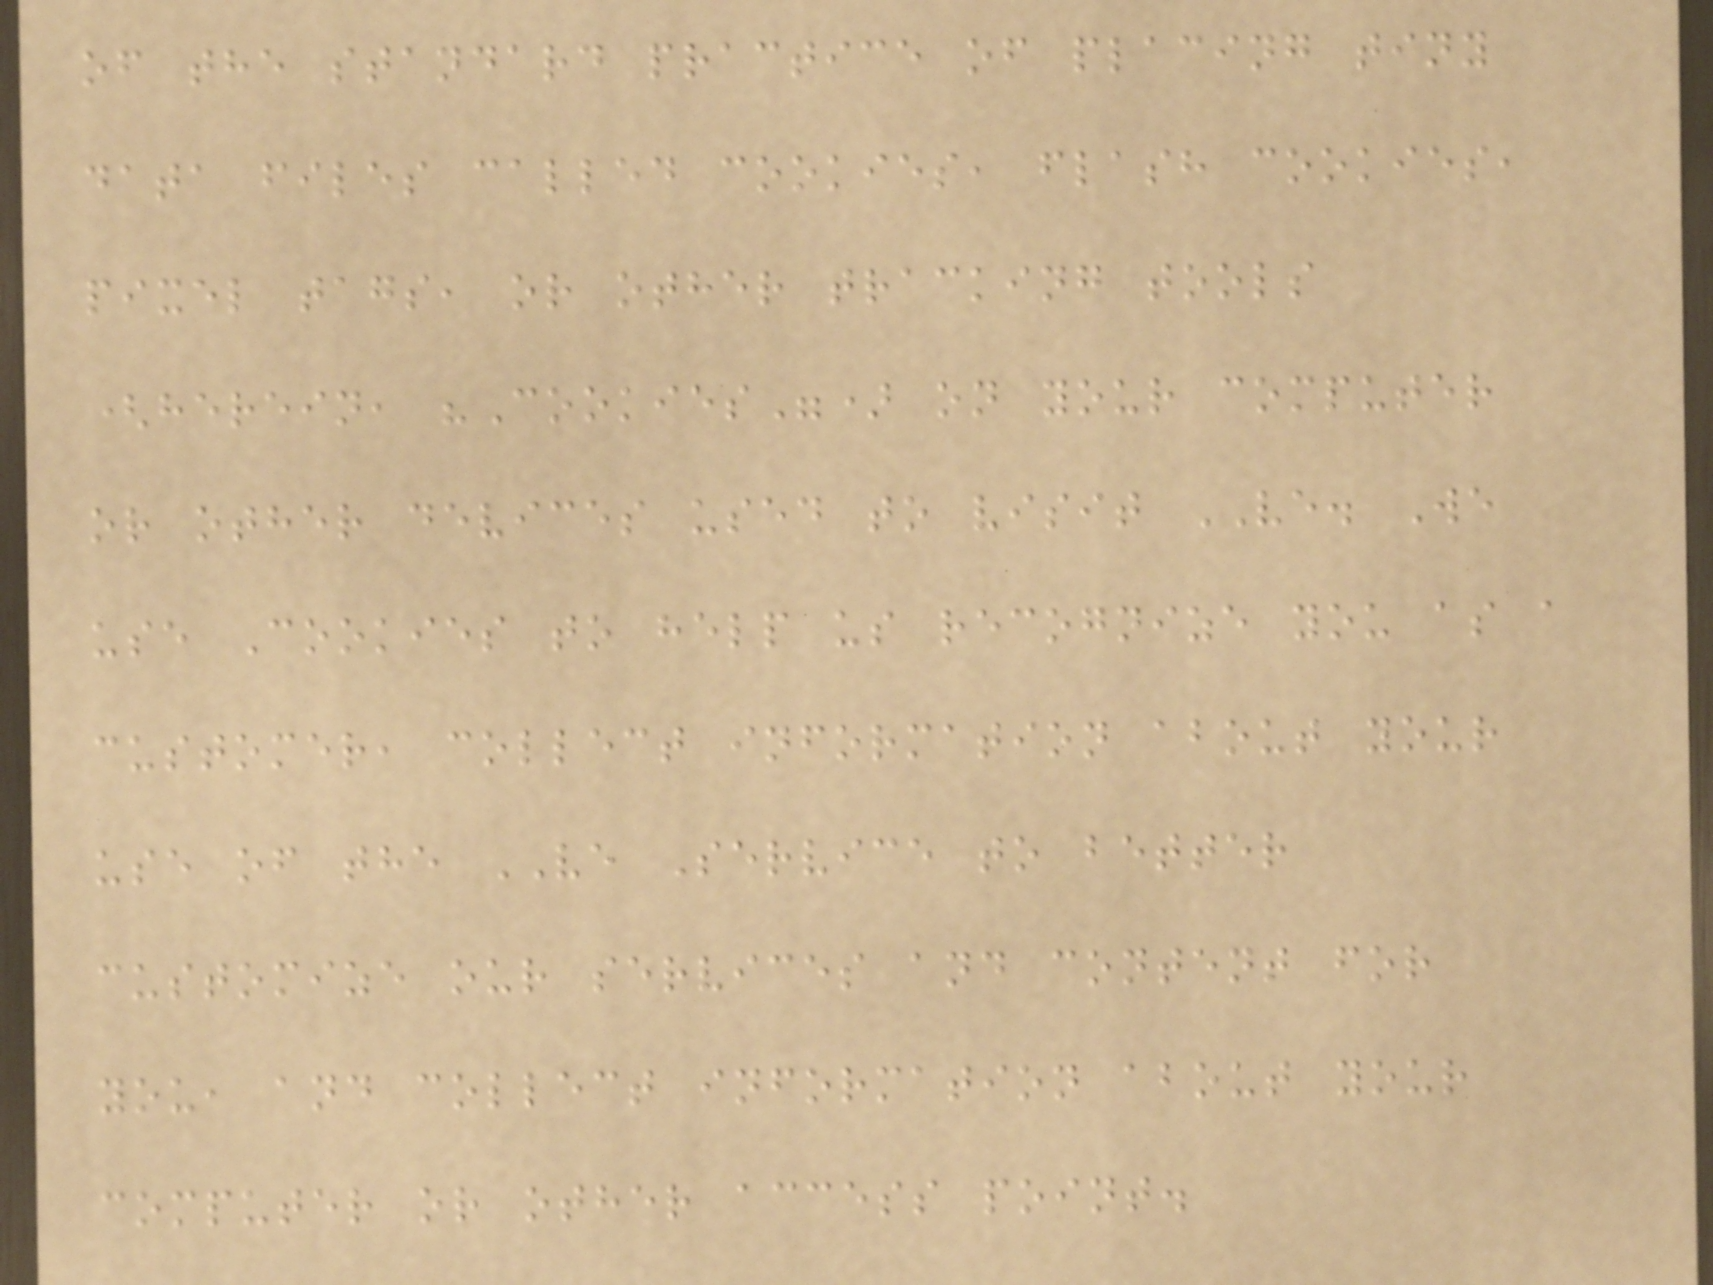of the standard practice of placing tiny
data files called cookies, flash cookies,
pixel tags, or other tracking tools
(herein, "Cookies") on your computer
or other devices used to visit VE. We
use Cookies to help us recognize you as a
customer, collect information about your
use of the VE Service to better
customize our services and content for
you, and collect information about your
computer or other access point.
